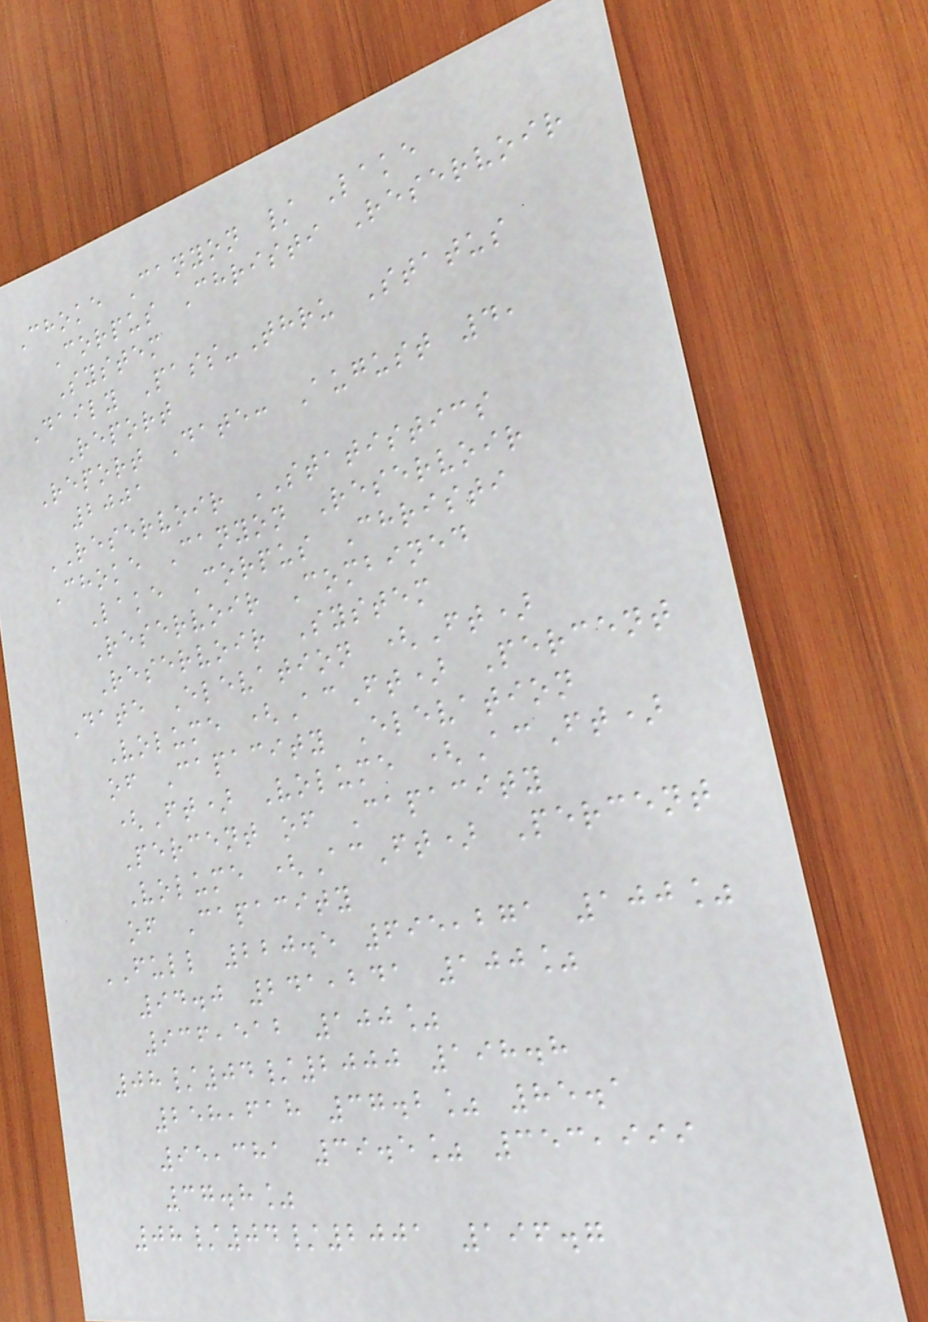Choke Canyon / Lake
Corpus Christi Reservoir
System
Daily Pass-Thru Status
Report
Report Date: August 4,
2001
RESERVOIR STATISTICS
Choke Canyon Reservoir
Lake Corpus Christi
Reservoir Combined
Reservoir System
Date Elevation (Ft)
Volume (AcFt) Percent
of Capacity Elevation
(Ft) Volume (AcFt)
Percent of Capacity
Volume (AcFt) Percent
of Capacity
FULL 220.5 695,271 100%
94.0 241,241 100%
936,512 100%
08/04/2000 198.8
258,618 37.2% 85.1
95,381 39.5% 353,999
37.8%
08/04/2001 196.7
